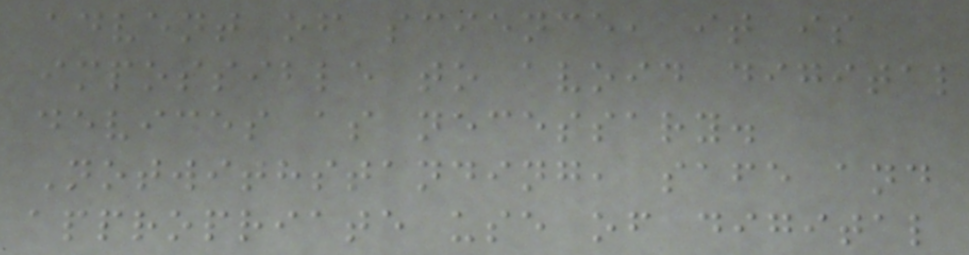advent of science, it is
impossible to avoid digital
devices as necessary.
Notwithstanding, safe and
appropriate use of digital
